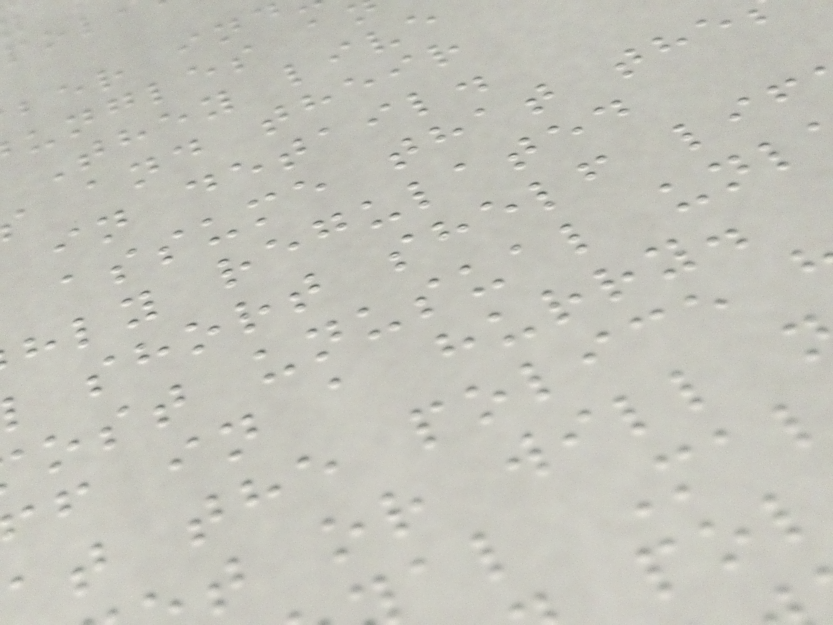They live
and their
in detail.
assume that the
hly regulated
short shelf lif
ost unusual unl
f in a hurry.
at the police
t or will
